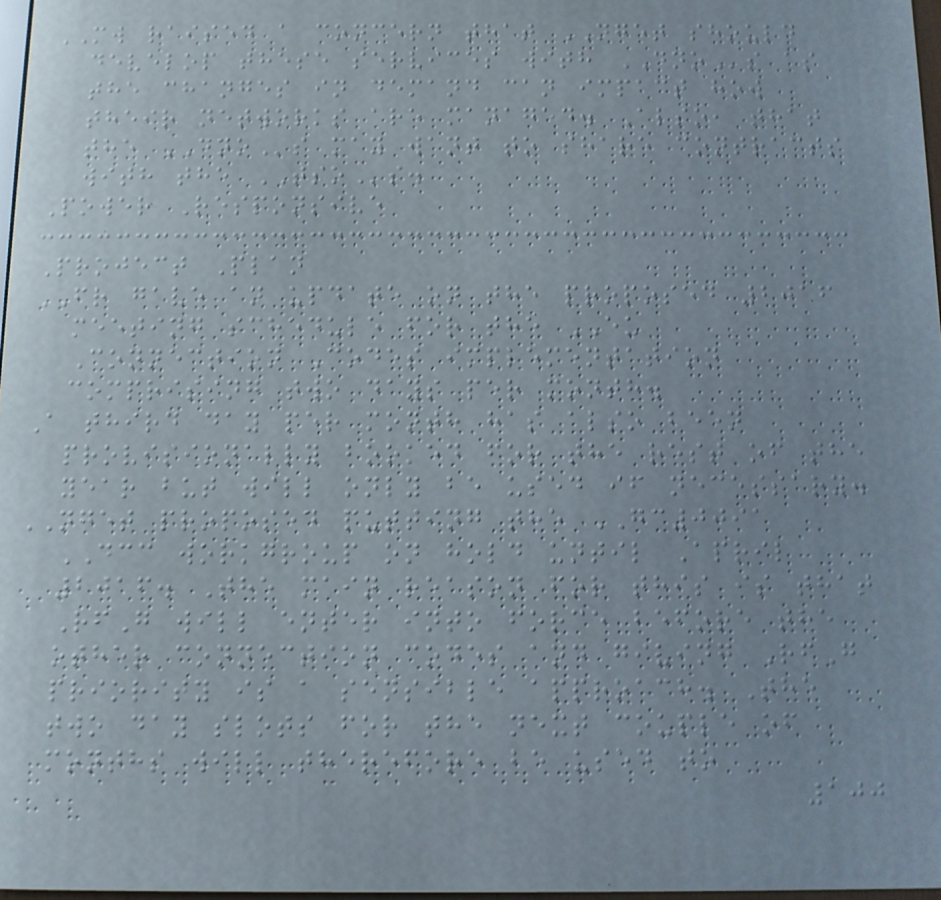MW raised a concern that NGET should
develop these services with DNOs as
the changes in demand can impact how
their networks are managed. Also, that
the DNOs may want to share contracts
with the TSOs.
Power Responsive
Project Plan
FR gave an update on the proposed 2016
meeting schedule for the EU
Connection Codes implementation
comprising two days per month.
A third day per month has also been
provisionally booked for the rest of the
year but will only be used if necessary.
NGET proposed putting the GC0091
DCC workgroup on hold until April
2016. The main reason for this is that
RfG will enter into force before the
other connection codes and giving RfG
priority is a sensible approach. The
two day slots for the next couple of
months will therefore be used to
100
